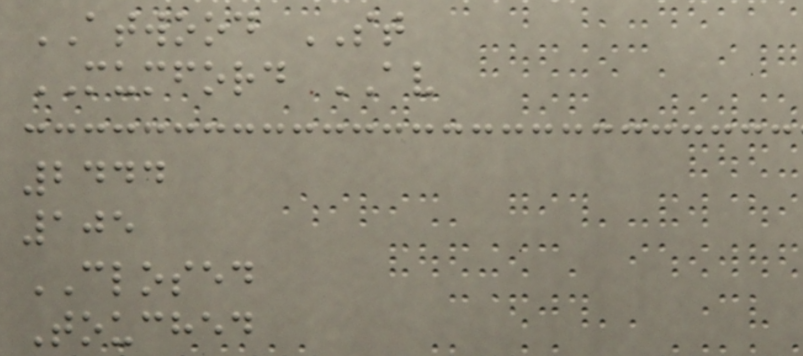ATWOOD ST
MUMFORD AV
2444
105
CLOSED
Touched
